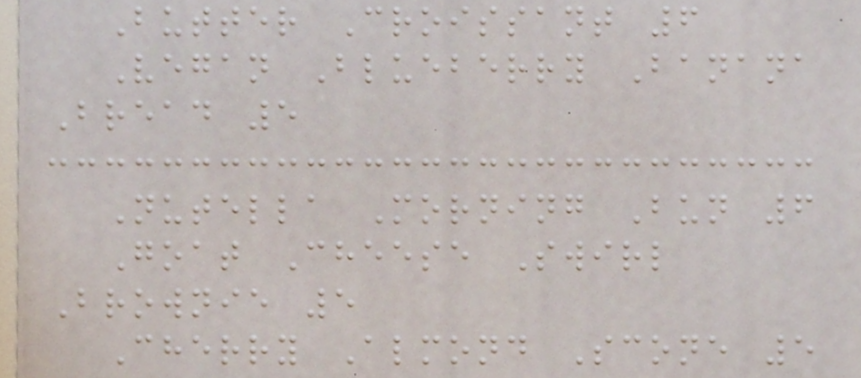Butter Croissant 6
Vegan Blueberry Banana
Bread 5
Nutella Morning Bun 6
Goat Cheese Swirl
Brownie 5
Cherry Almond Scone 5
